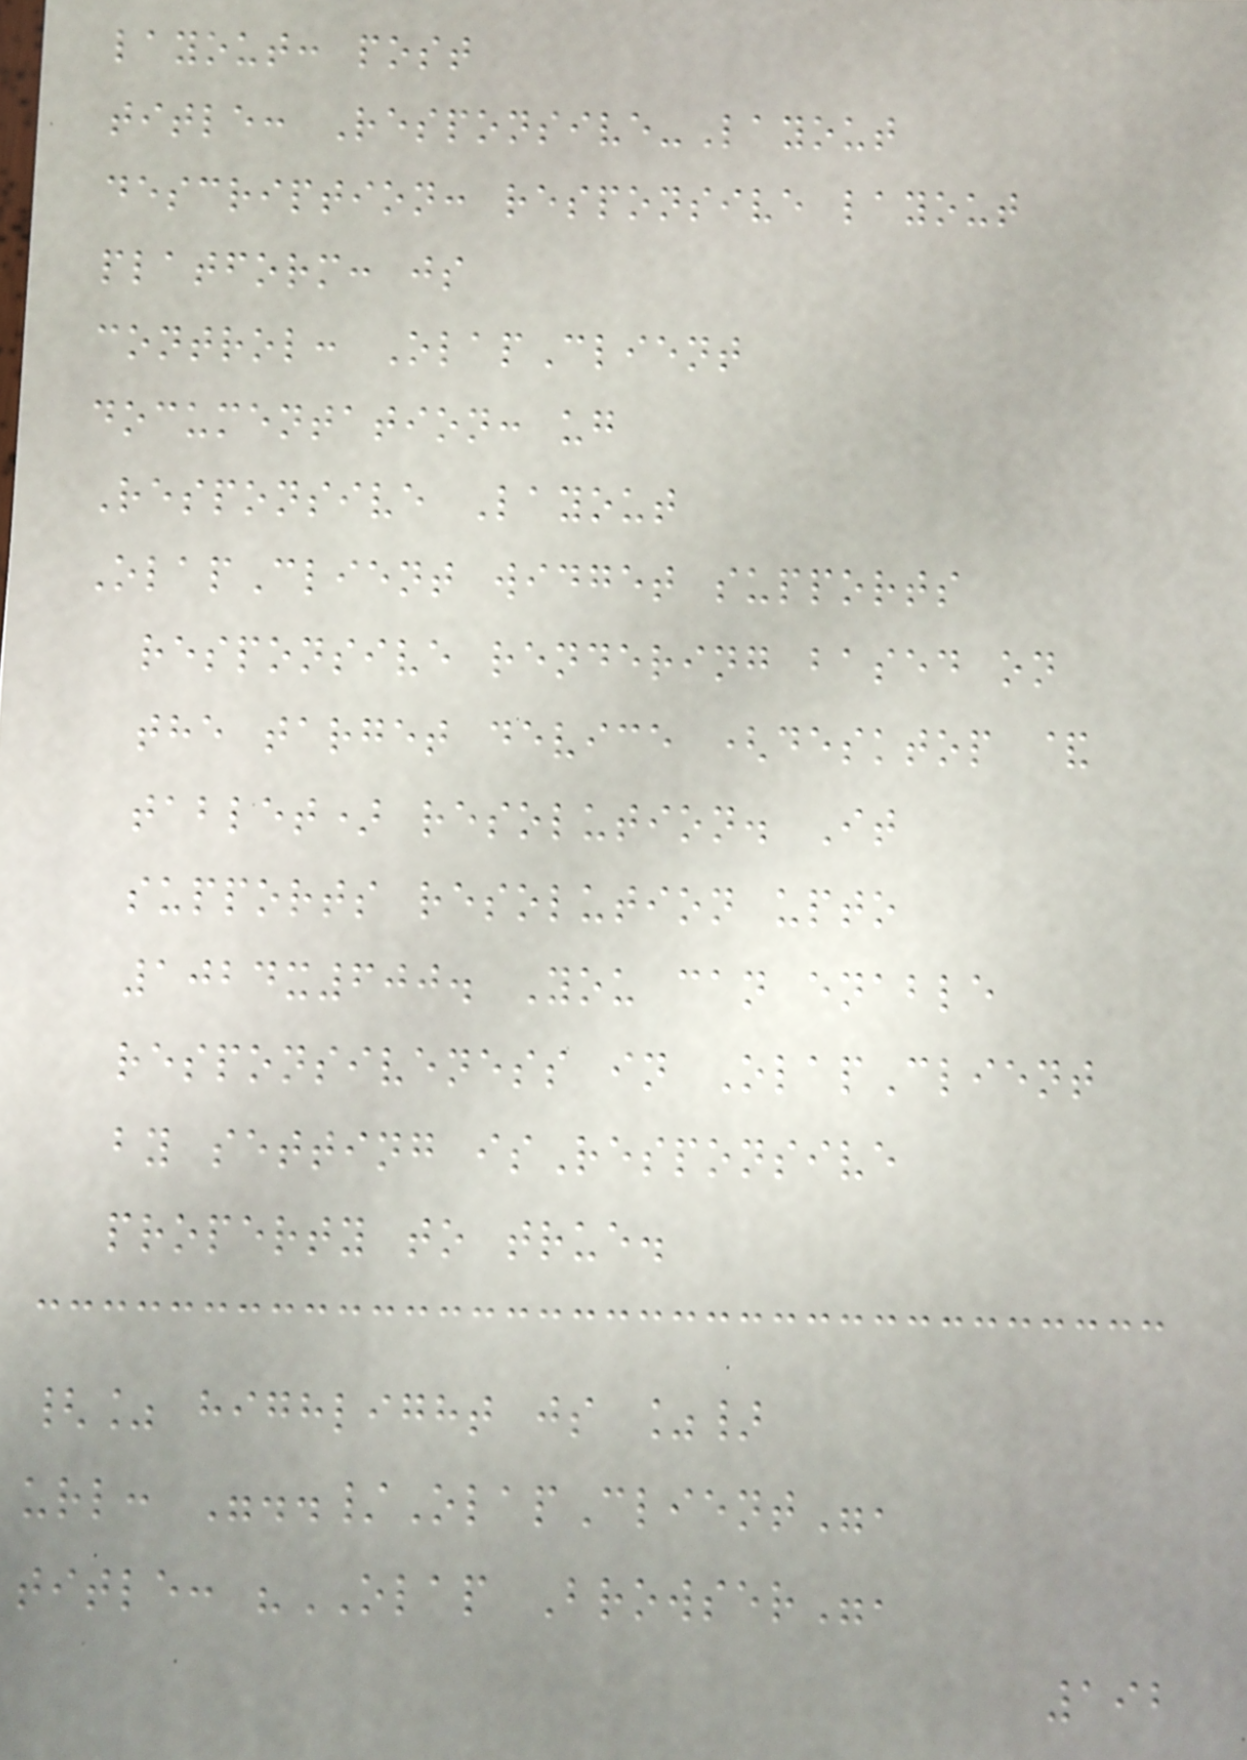layout: post
title: Responsive-Layout
description: responsive layout
platform: js
control: OlapClient
documentation: ug
Responsive Layout
OlapClient widget supports
responsive rendering based on
the target device (desktop &
tablet) resolution. It
supports resolution upto
1024x600. You can enable
responsiveness in OlapClient
by setting isResponsive
property to true.
{% highlight js %}
url: "../OlapClient",
title: "OLAP Browser",
192
